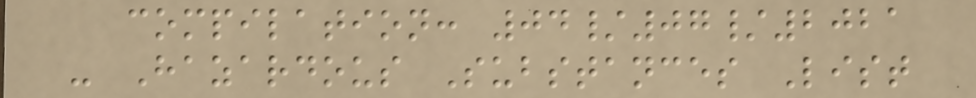compilation: 04/07/2021
- Hazardous Substances List
